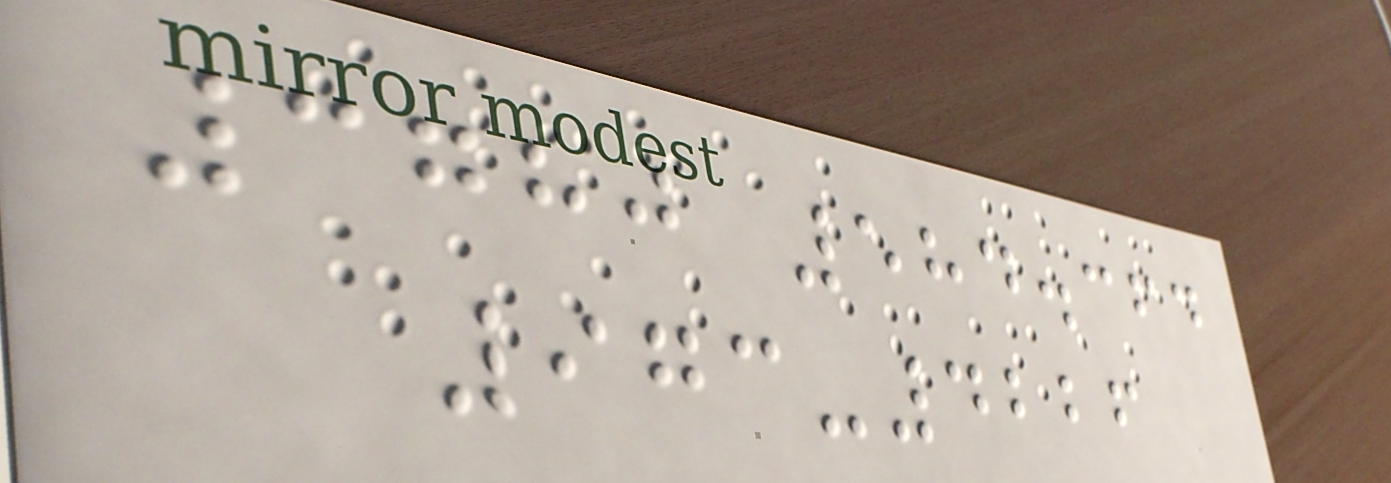3780 584.364
973-4226
